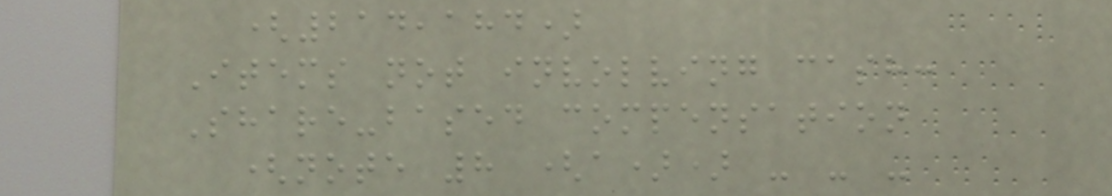(214,184)
Items not involving cash:
Share-based compensation
(note 8 (a)) - - -
